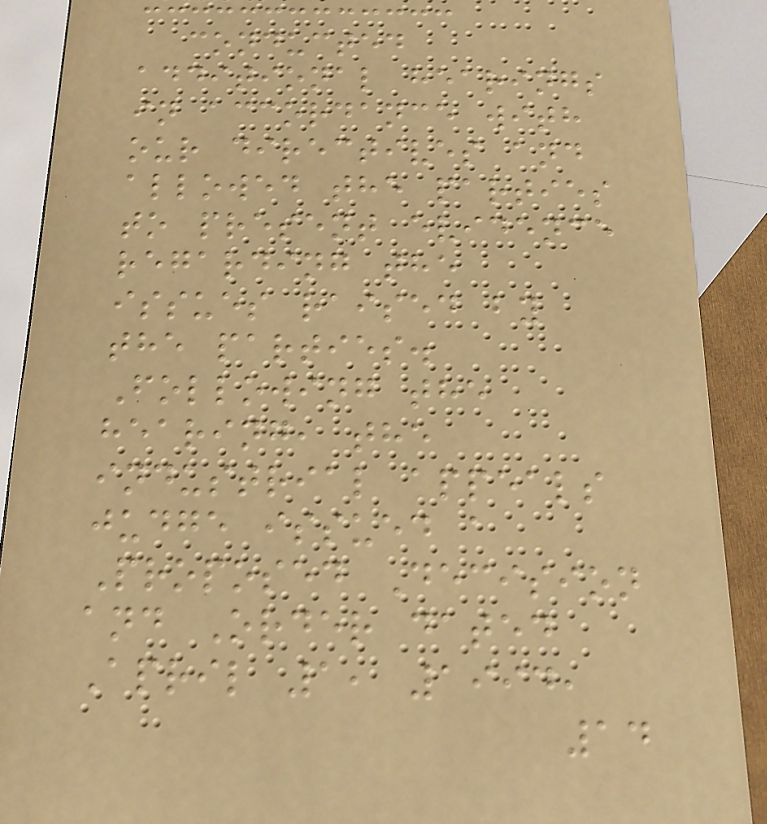conducted
additional hearings
in accordance with
our directives and
allowed the parties
to present evidence
regarding the
issues raised by
the parties.
Following the
hearing, the
industrial appeals
judge issued a
Proposed Decision
and Order dated
April 1, 1994,
14
